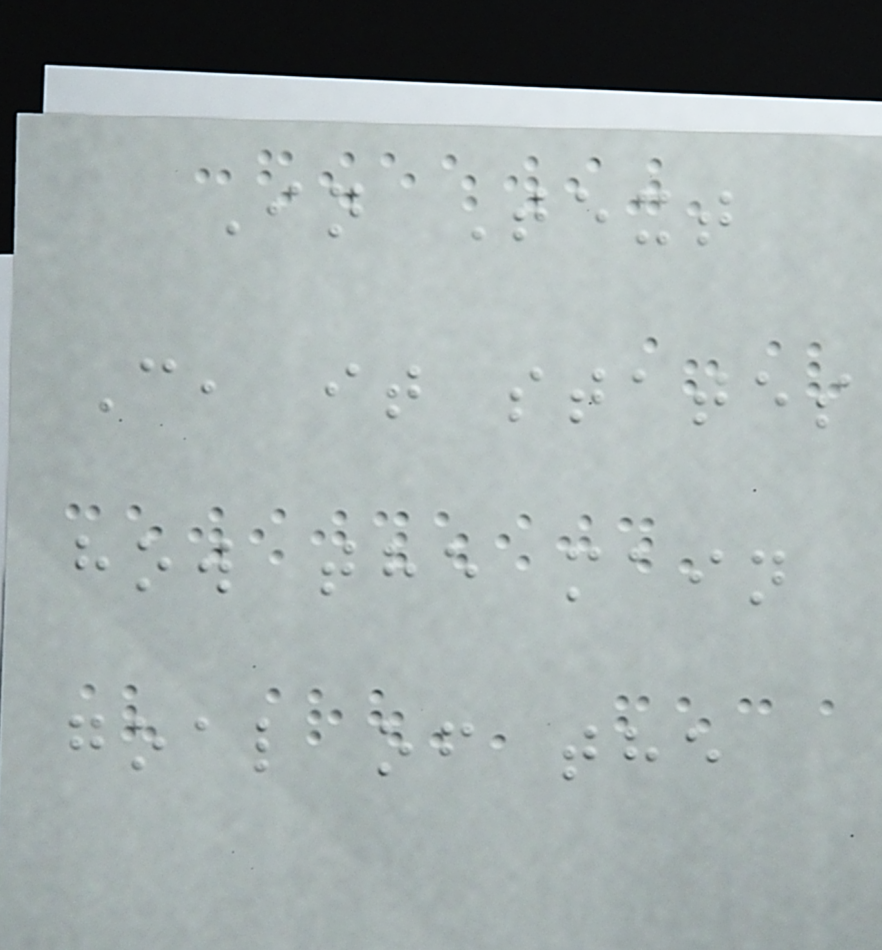In Text
C, it states
how the main
goal of the
